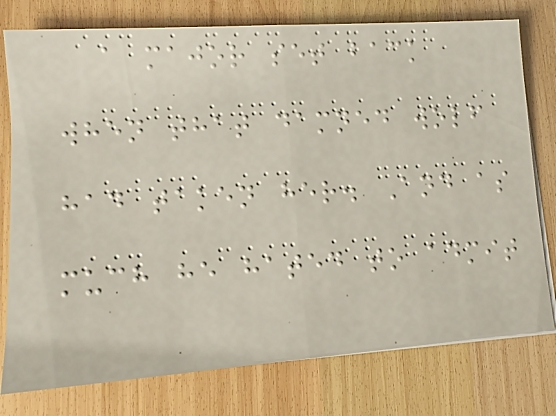a major set back
when that damned wolf
had taken her. And as
much he hated to admit
